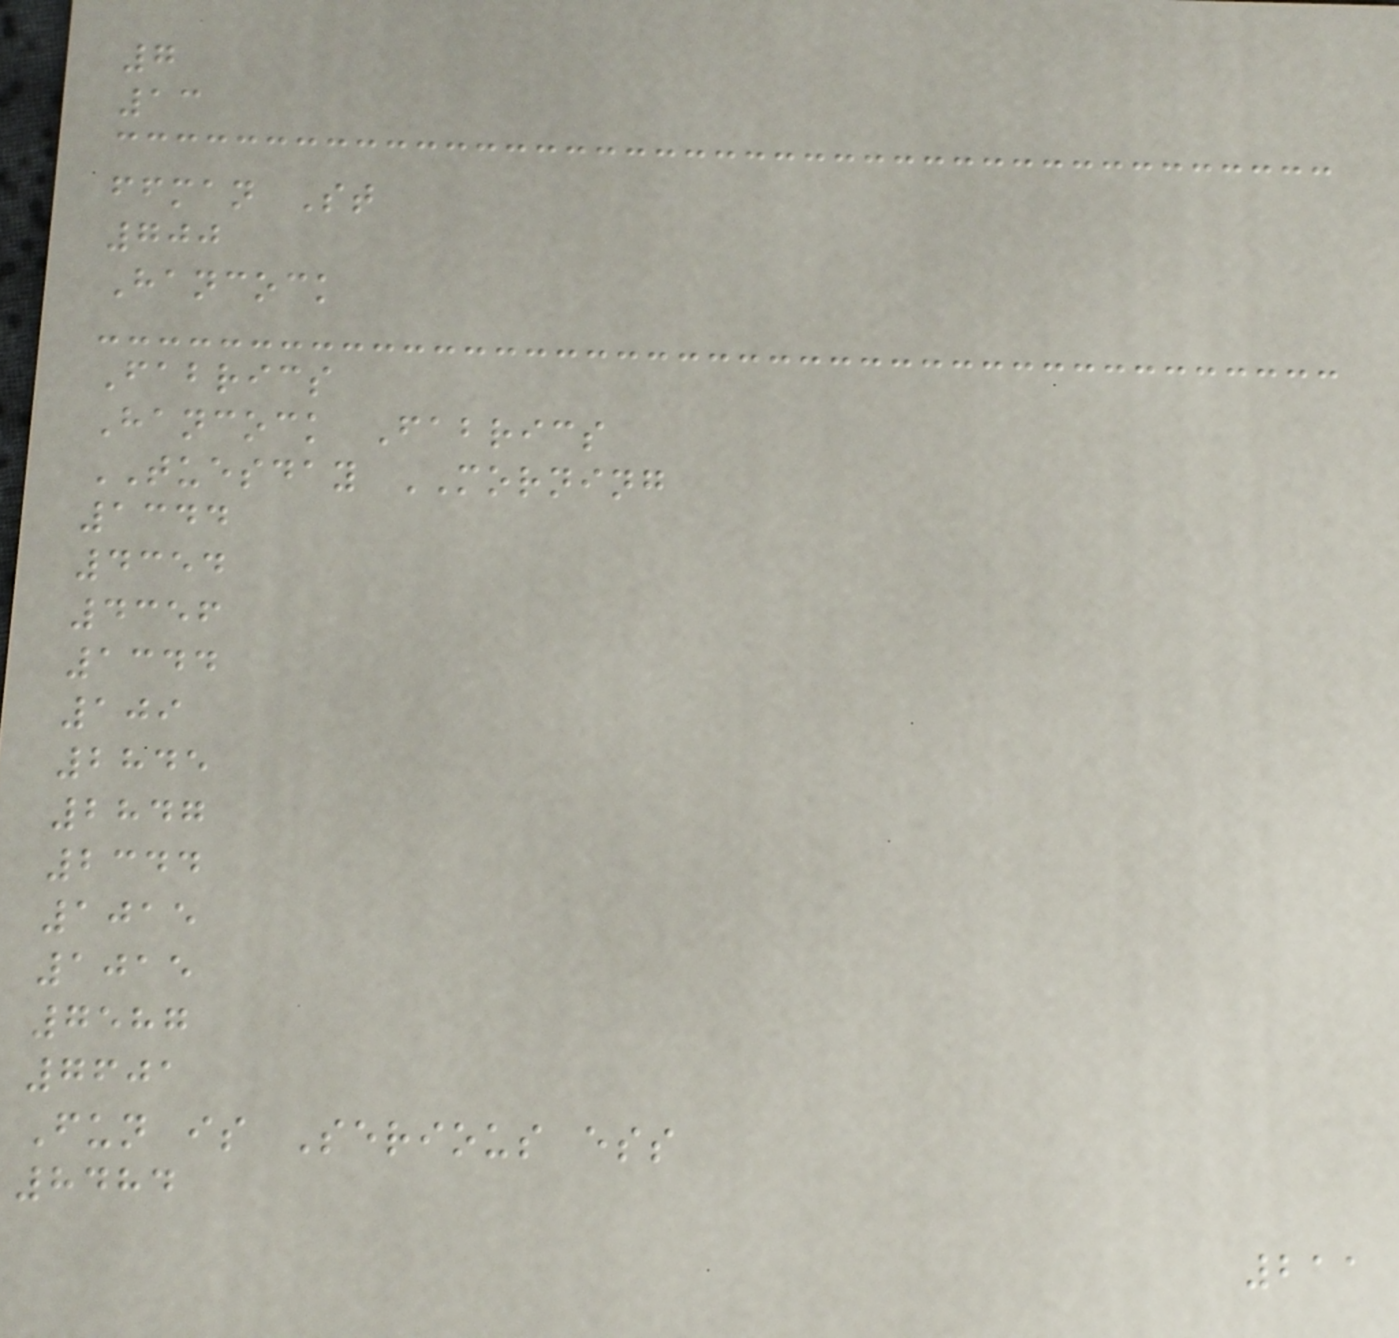7
13
ffman St
700
Hancock
Fabrics
Hancock Fabrics
TUESDAY MORNING
1344
4354
4356
1344
109
2845
2847
2344
1015
1015
7587
7601
Fun is Serious ess
8484
211
